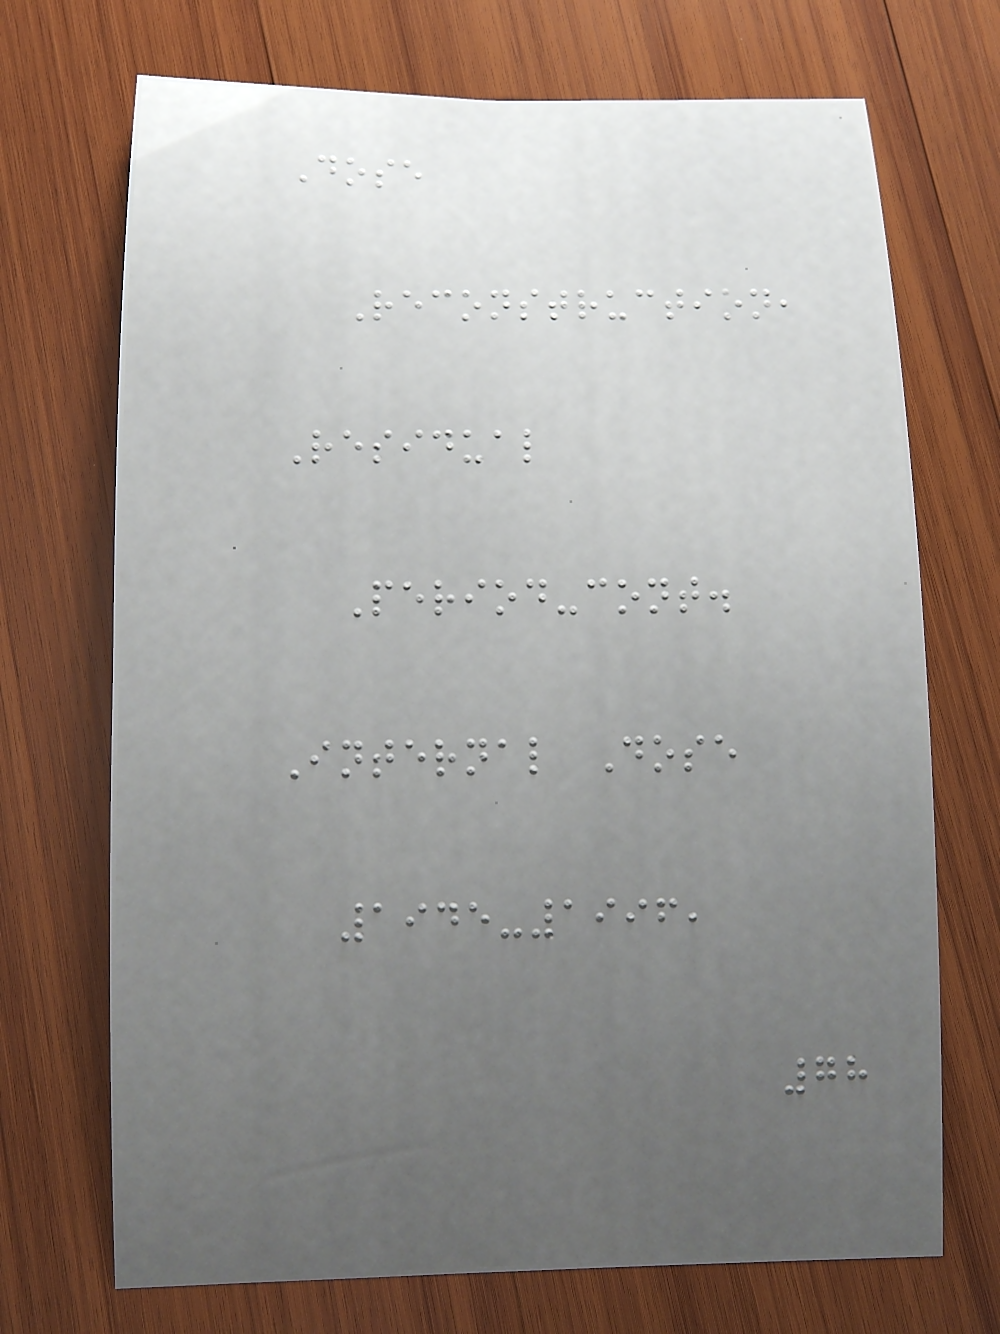Dose
Reconstruction,
Residual
Period-cont.
Internal Dose
1945-1996,
78
